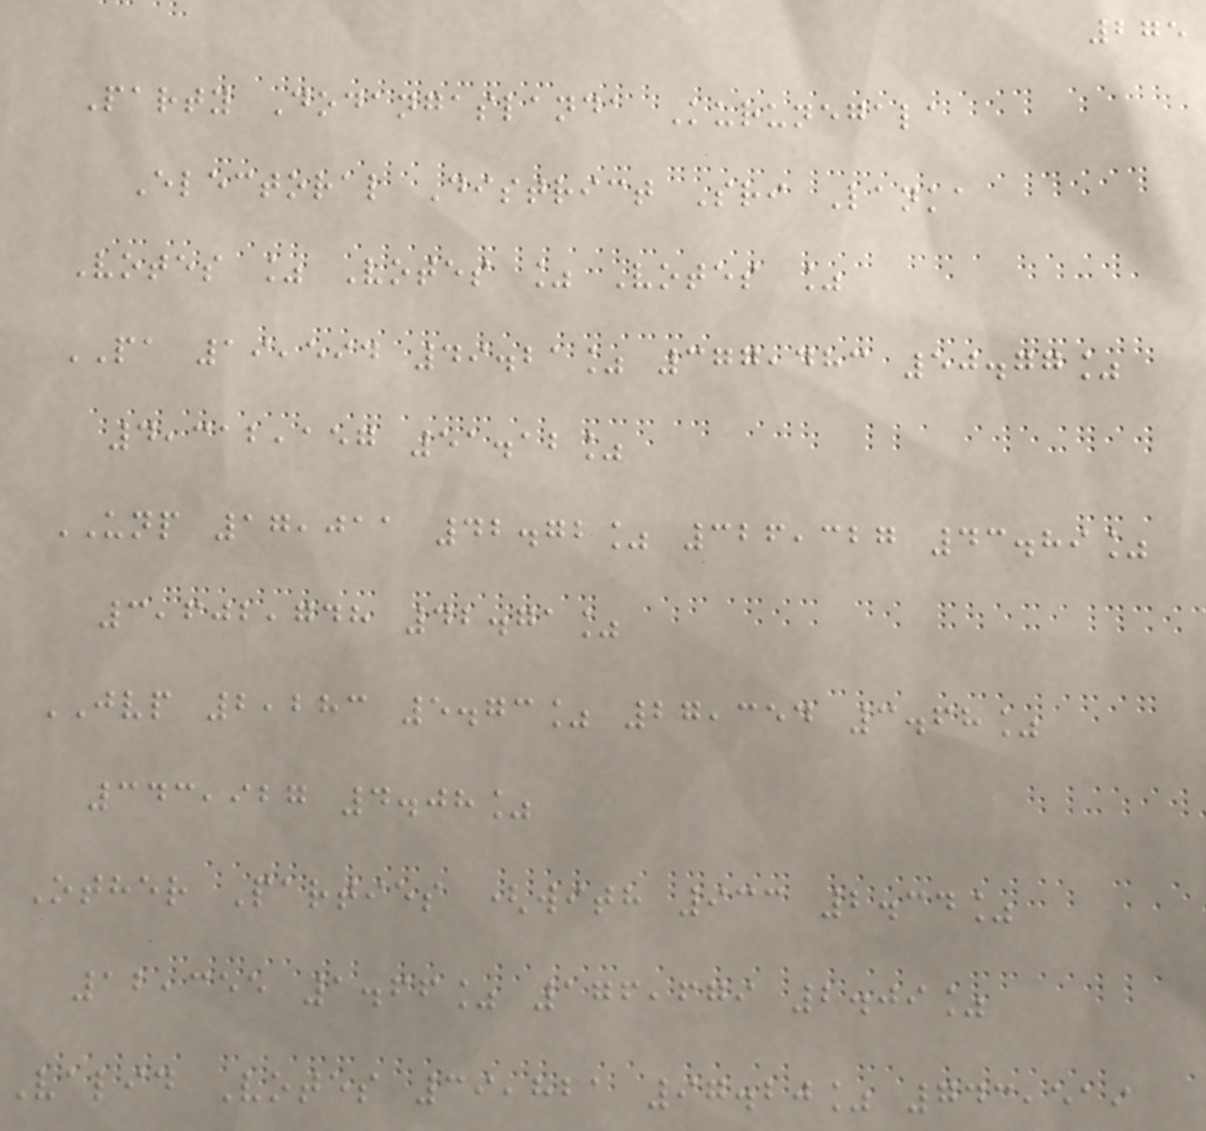275
Party Dodangaslanda Kurunegala
Electoral District Sri Lanka
Votes % Votes % Votes %
PA 19,594 49.21% 377,483 50.77%
4,312,157 51.12%
UNP 17,011 42.72% 326,327 43.89%
3,602,748 42.71%
JVP 2,283 5.73% 27,354 3.68%
343,927 4.08%
Other Parties (with 933 2.34%
12,355 1.66% 176,679 2.09%
Valid Votes 39,821 97.20% 743,519
